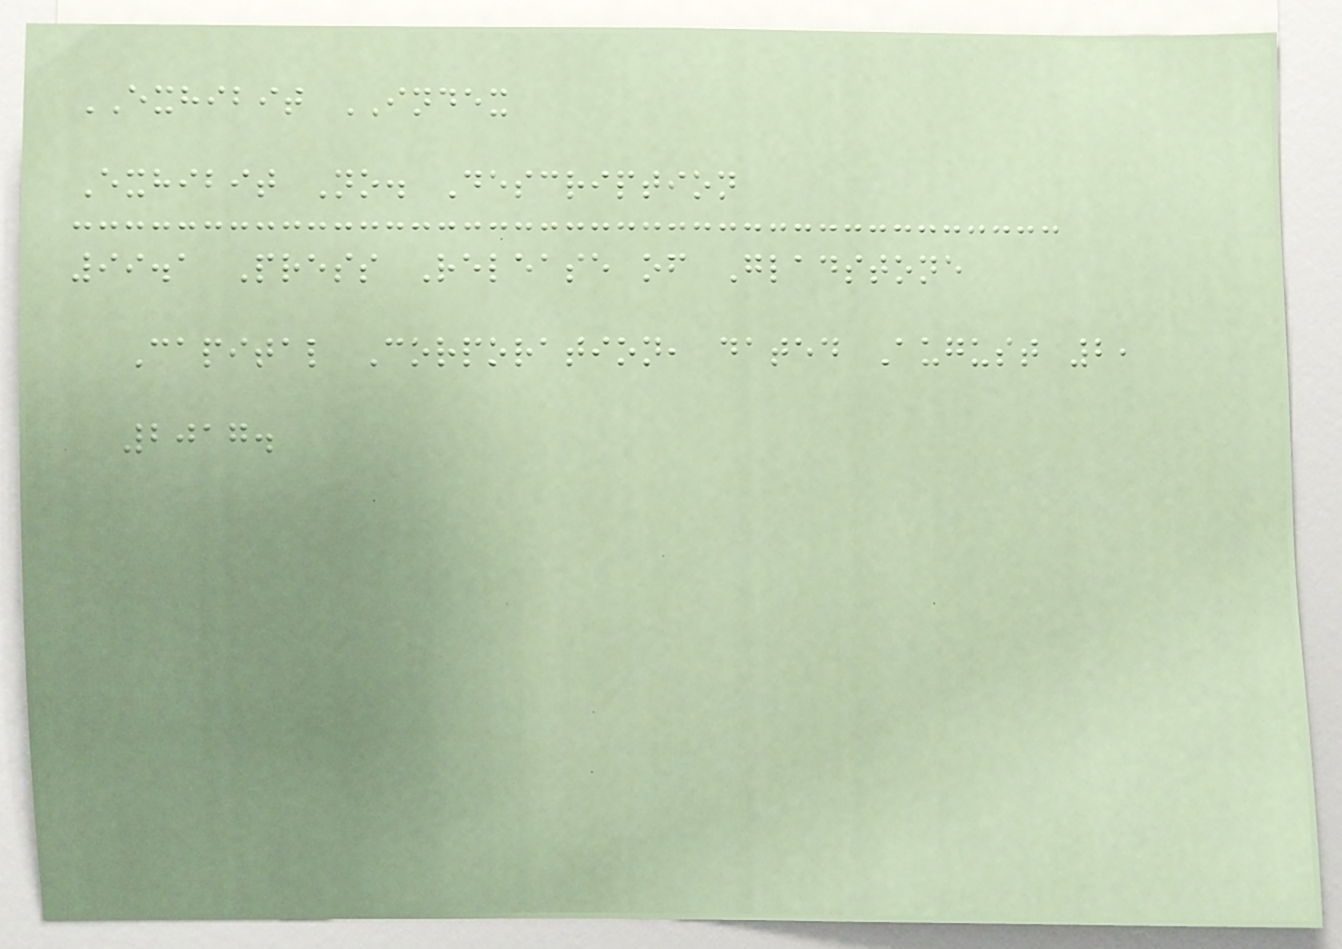EXHIBIT INDEX
Exhibit No. Description
99.1 Press Release of Gladstone
Capital Corporation, dated August 2,
2017.
